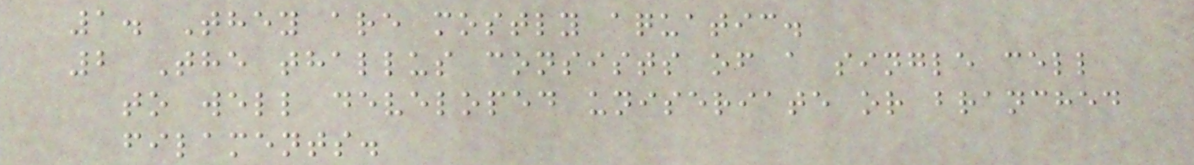1. They are mostly aquatic.
2 The thallus consists of a single cell
to well developed uniseriate or branched
filaments.
